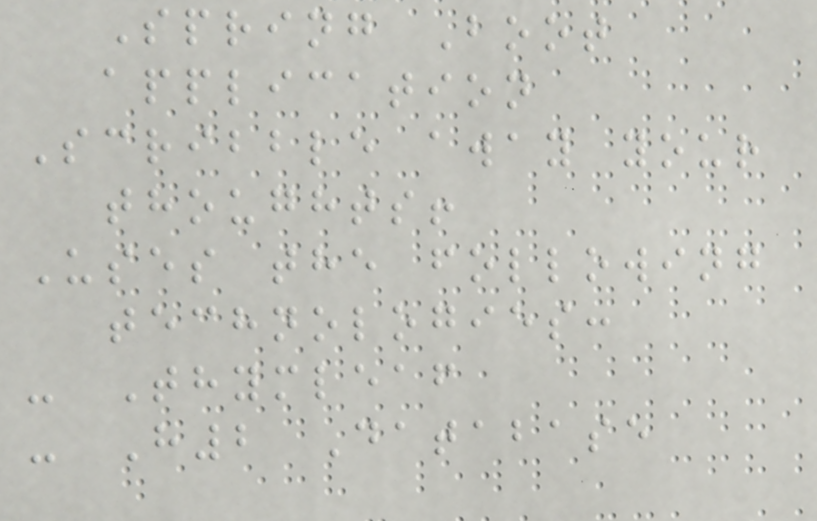Spring Boot
application
Scribble away your
thoughts!
Uses the following
technologies:
- Thymleaf
- H2 Database
